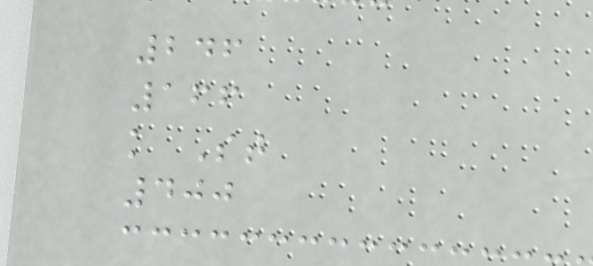246
166
k St
400
